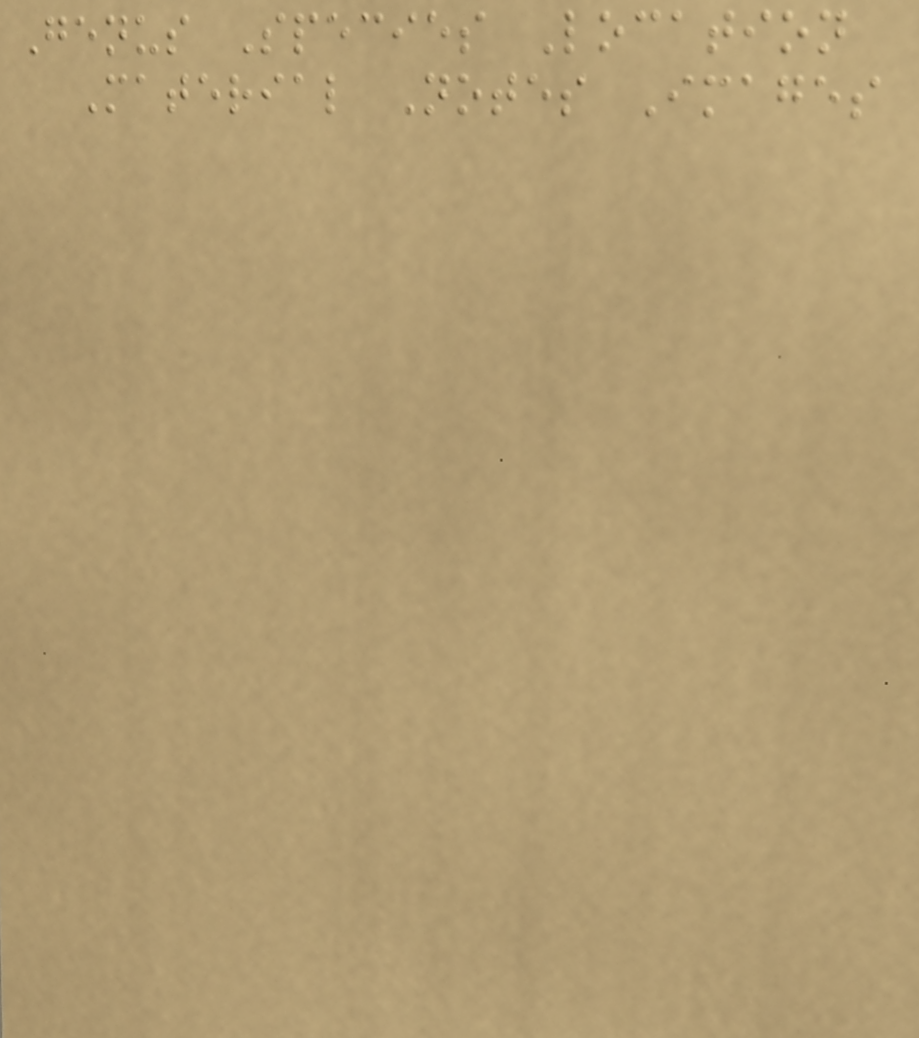Genus Species Location
Material Notes Images
